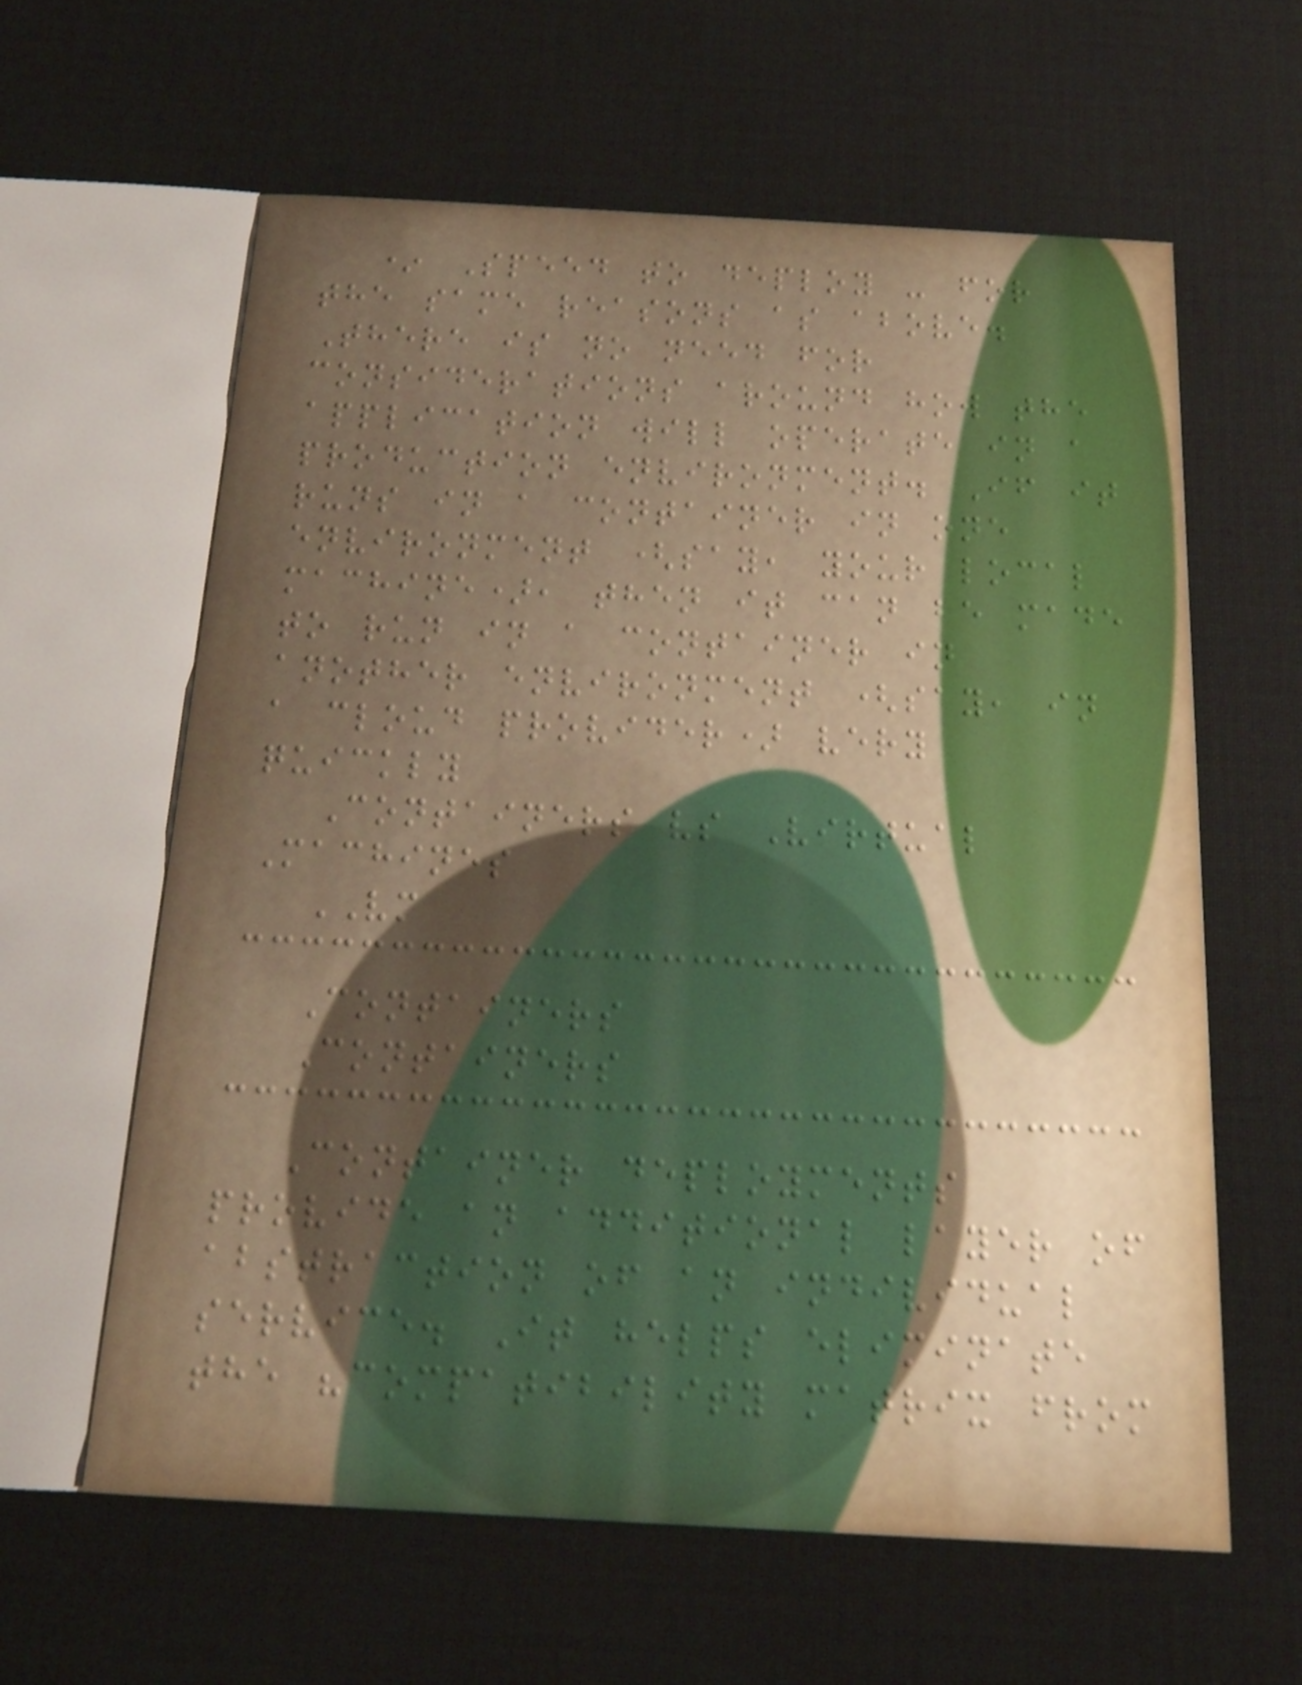* Speed to deploy - for
the same reasons as above.
There is no need for
considerations around how the
application will operate in a
production environment. If it
runs in a container in one
environment (say, your local
machine), then it can be made
to run in a container in
another environment (say, in
a cloud provider) very
quickly
Containers vs Virtual
Machines
VM
Containers
Containers
Container deployments
provide an additional layer of
abstraction of an individual
service. It helps eliminate
the "compatibility matrix from
